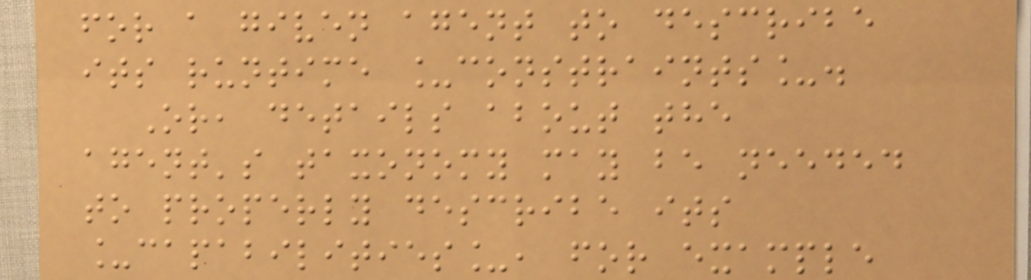for a given agent to describe
its runtime _constraints_.
Or, details about the
agent's taxonomy may be needed
to properly describe its
_capabilities_, for example
